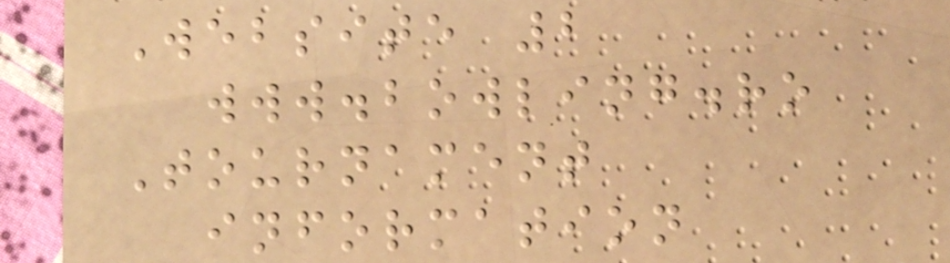Website 2
www.bowling.ro
Tournament
information
